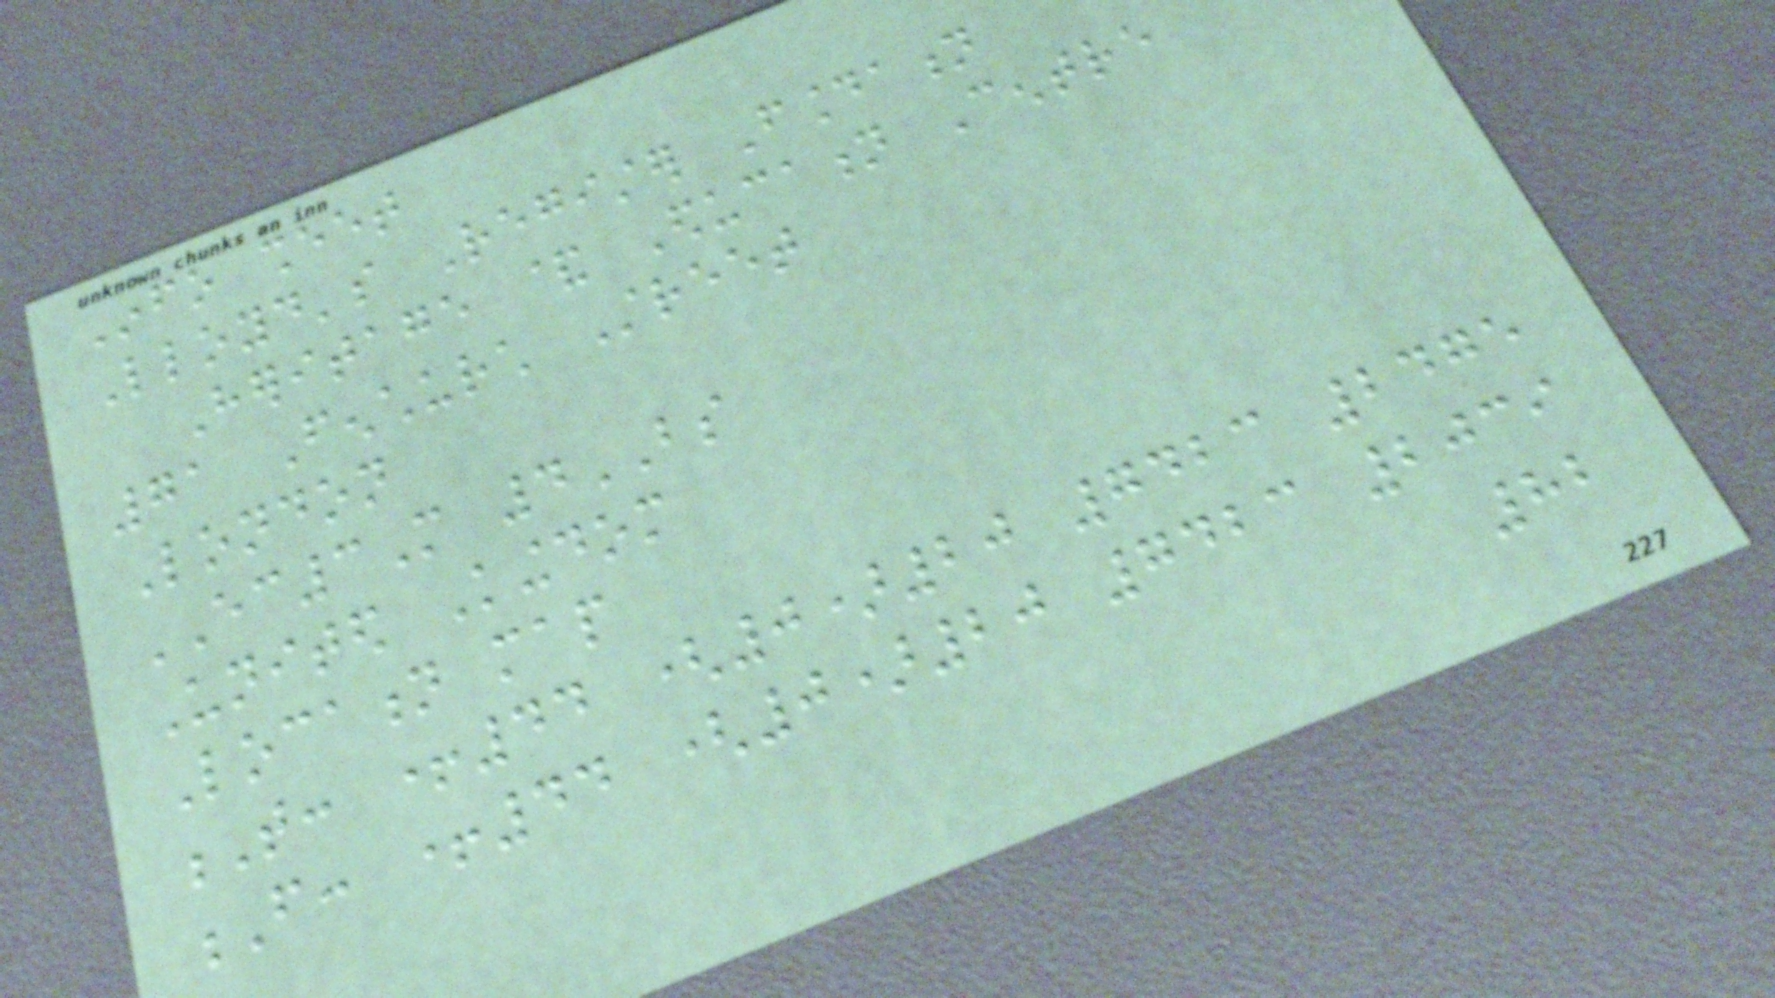Info sheet
Lloyd's Register Foundation
Heritage & Education Centre
71 Fenchurch Street
London
EC3M 4BS
United Kingdom
Location map
T: +44 (0)20 7423 2475
F: +44 (0)20 7423 2039
82
